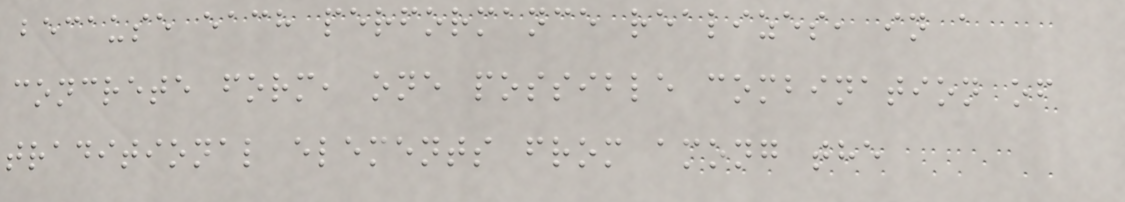because each performance realizes, in a
concrete form, one possible combination of
traditional elements from among the
